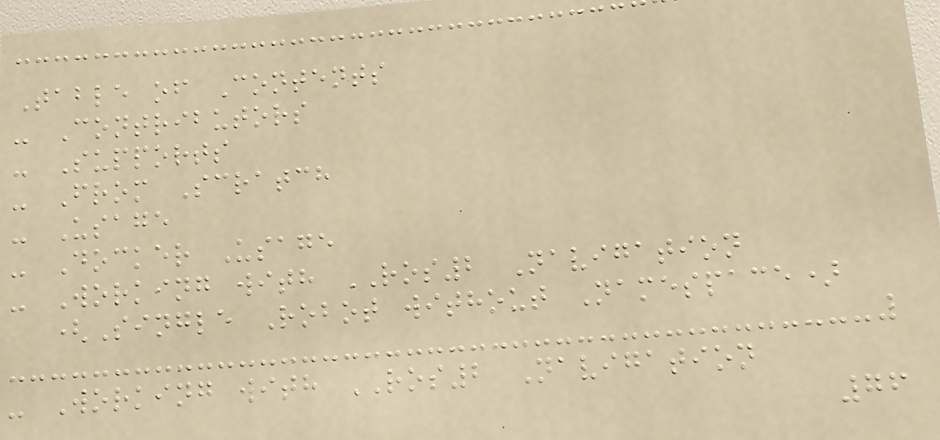Table of Contents
- Contributors
- Supports
- From Scratch
- Usage
- Docker Usage
- Working with ROS2 Navigation
(Single Robot without Namespace)
- Working with ROS2 Navigation
76
